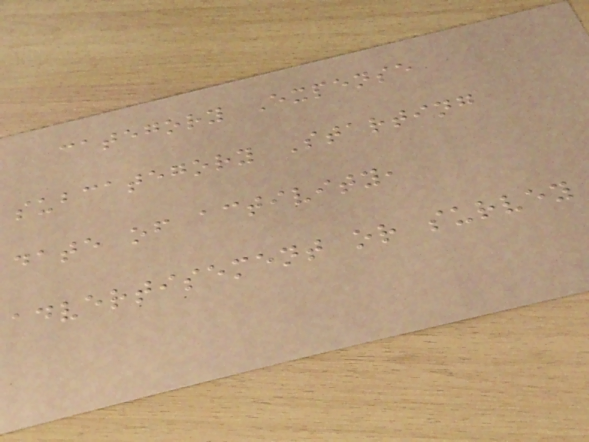category Expense
subcategory Starting
date of activity,
advertisement or survey
